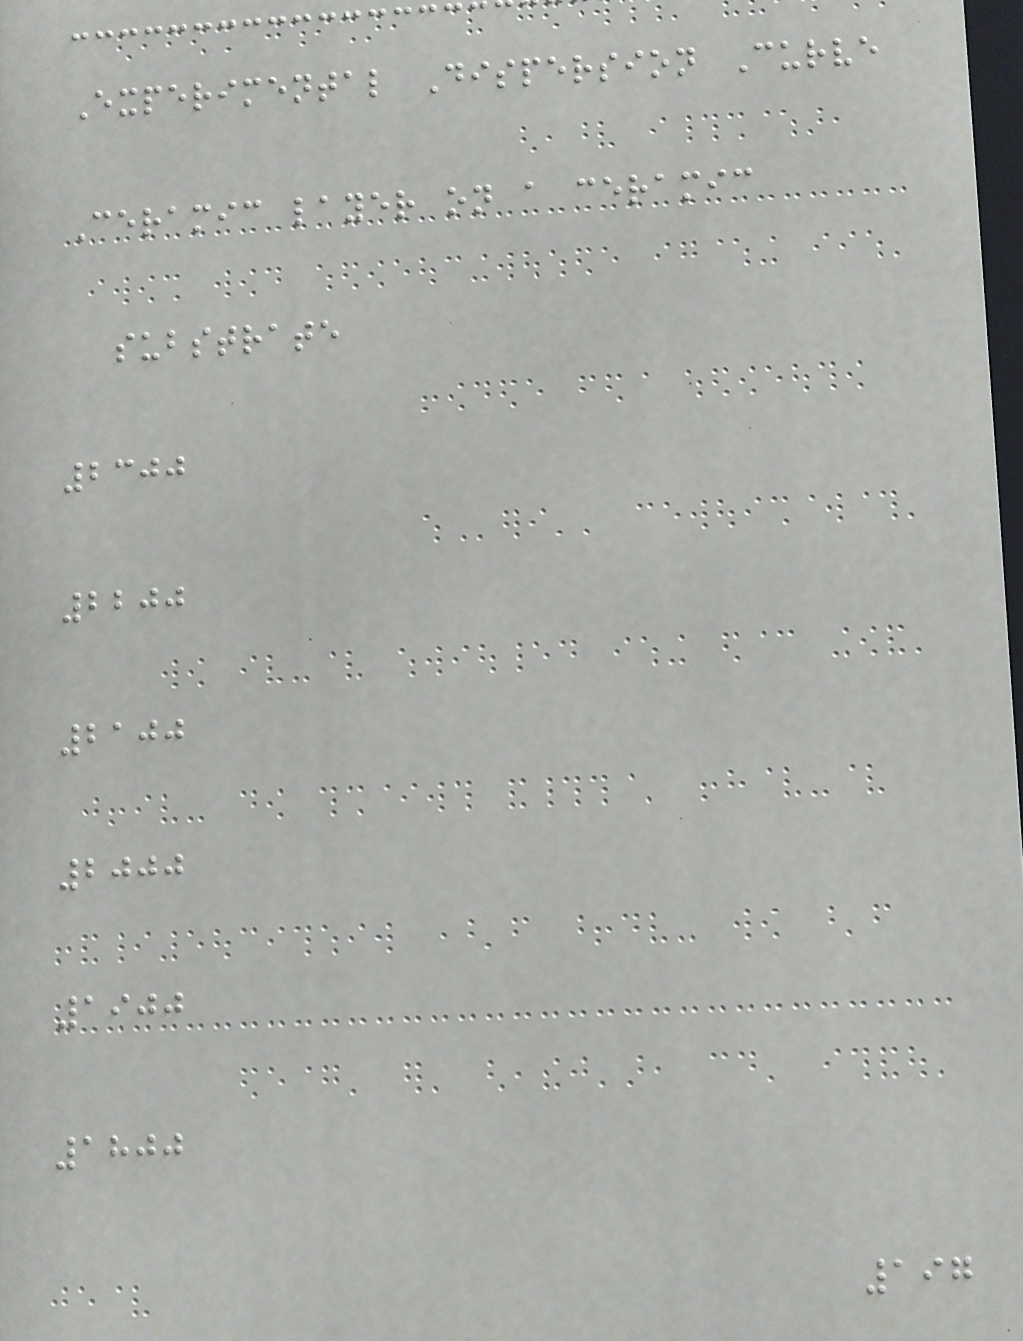Experimental Dispersion Curve
Ceramic layer on a ceramic
substrate
2300
2200
2100
2000
1900
1800
197
